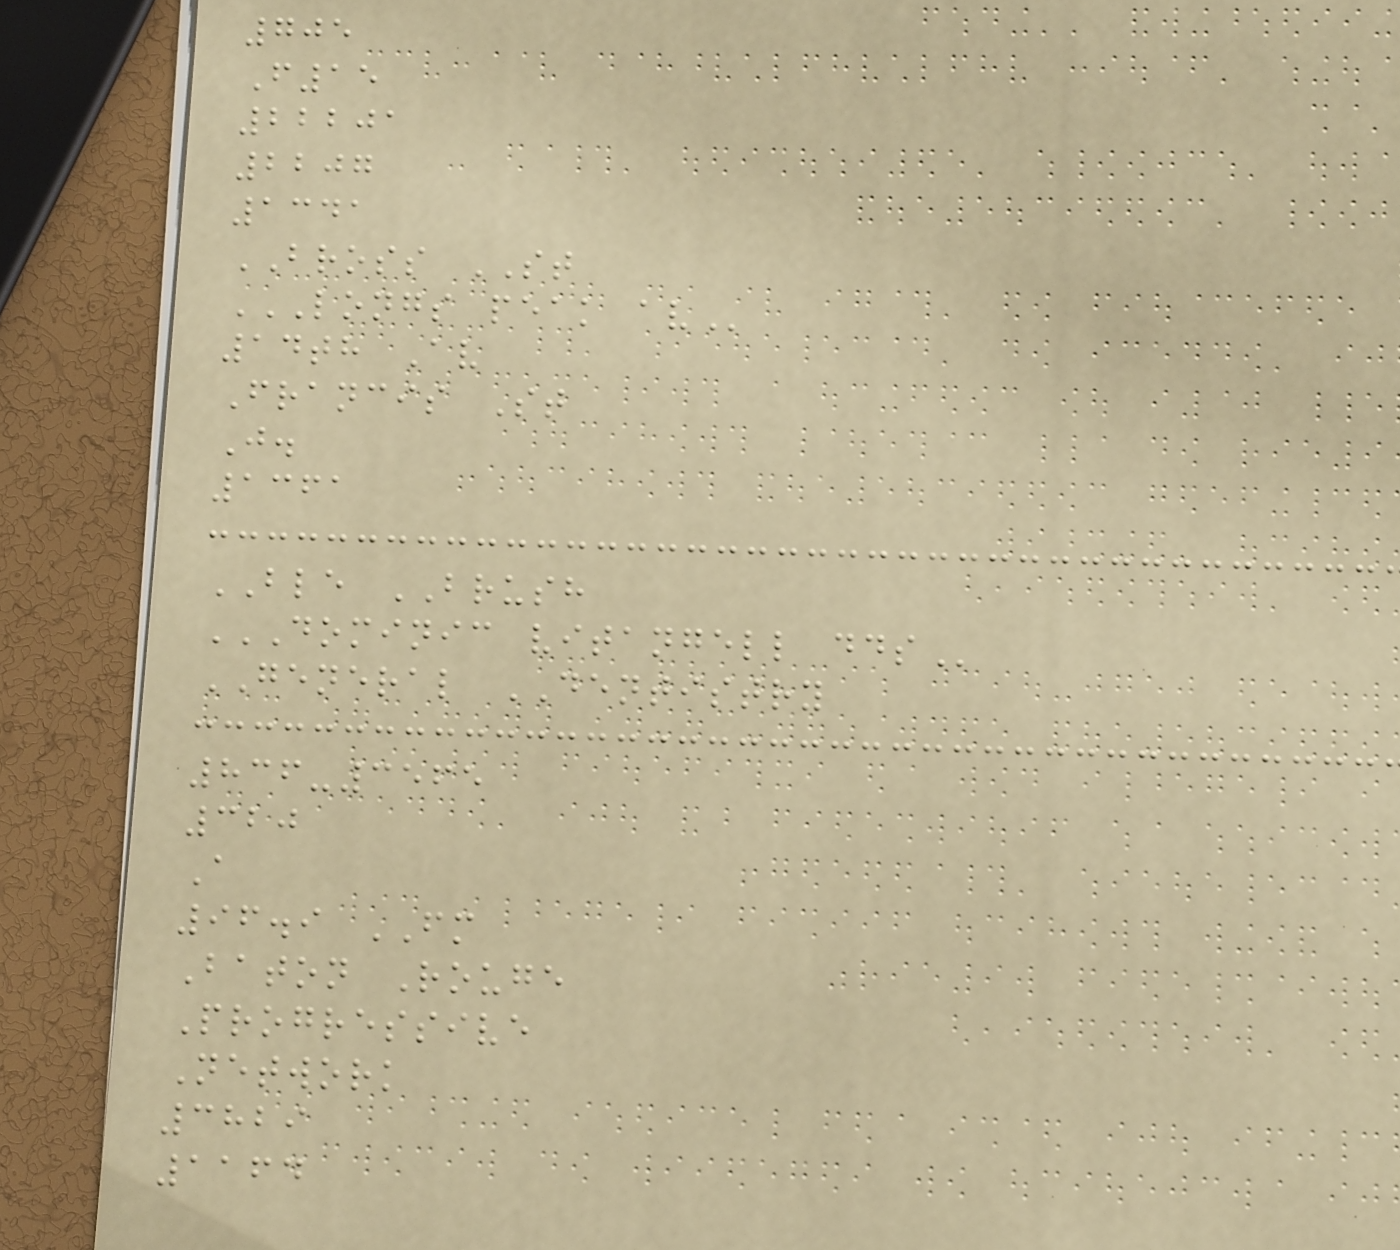705
F15
22201
2207
1341
BROSS ST
LONGS PEAK AV
14th Av
Francis St
J.
1361
BLE BRUSH
DOMINIC VITANGELL DDS
GENERAL DENTISTRY
836-3565
320
A
96.9 FM
Baton Rouge
Progressive
Network
3829
1164
